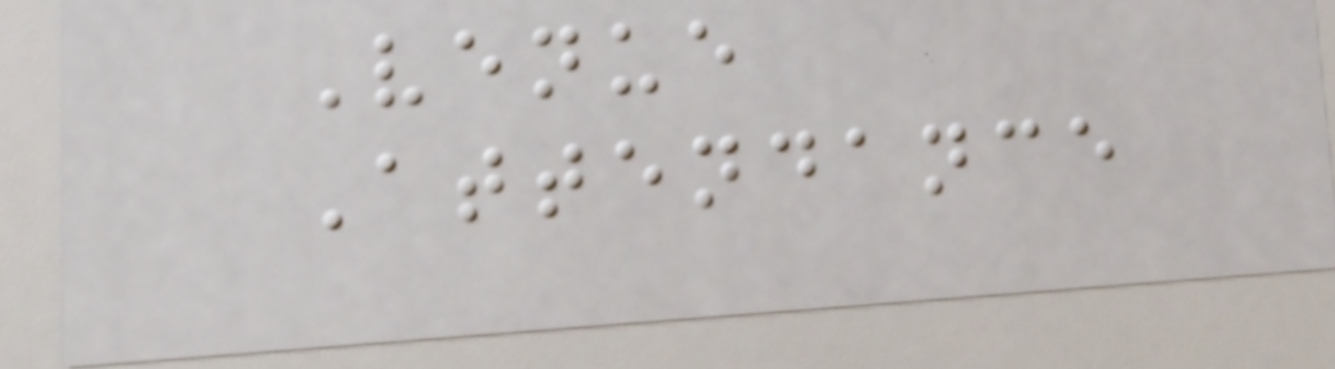Venue
Attendance
